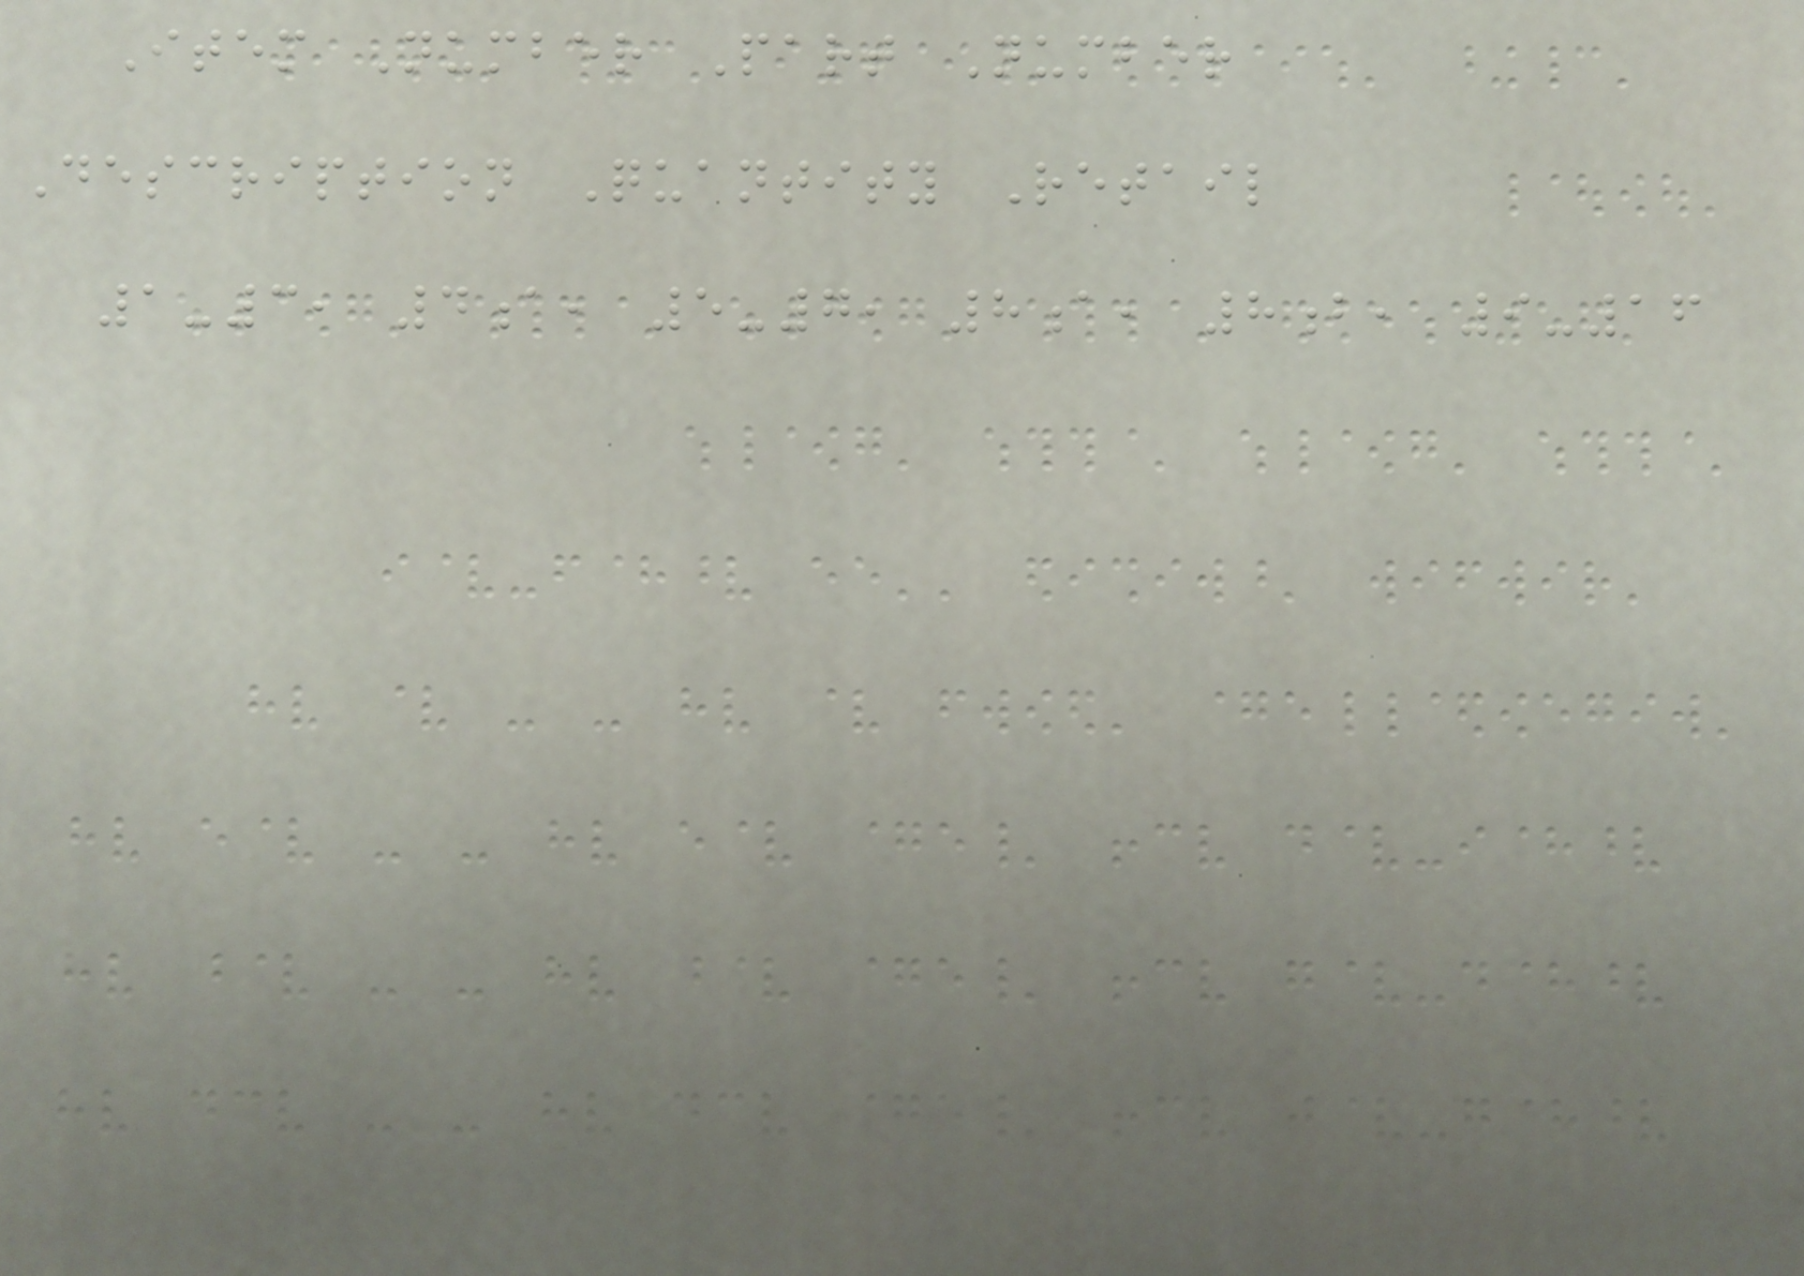Item Number Part Number
Description Quantity Retail
1-3, 4a, 5-7, 8a, 8b, 9-16
